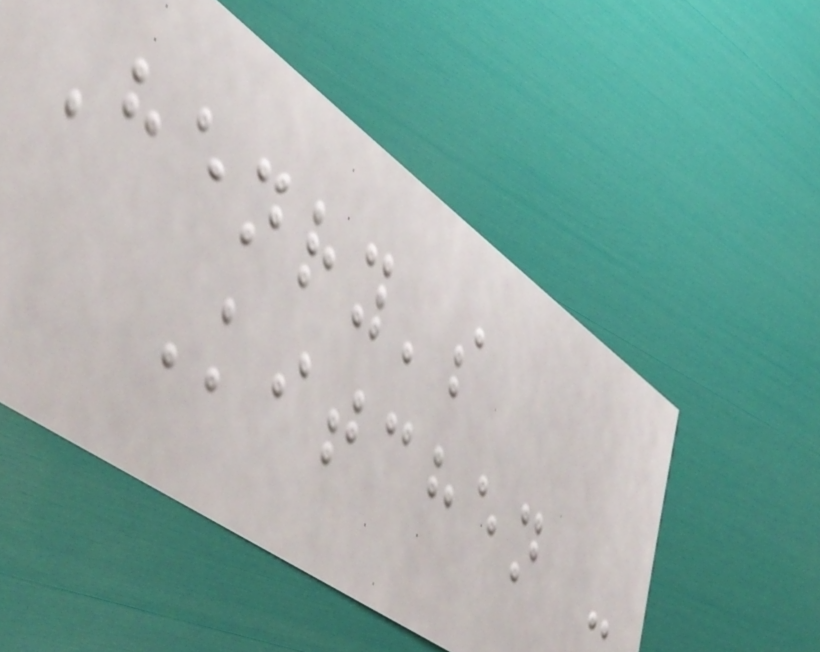Henry's
Kitchen -
